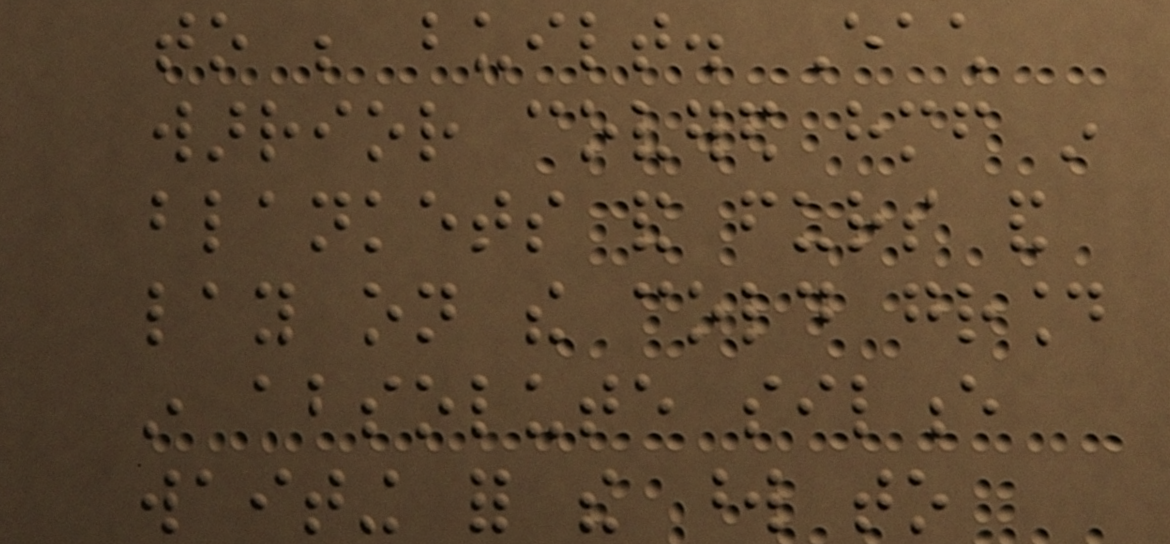to be built. Each
warrior covered himself in
blankets and furs and
lay on the cold ground
in absolute silence
waiting for the word to
